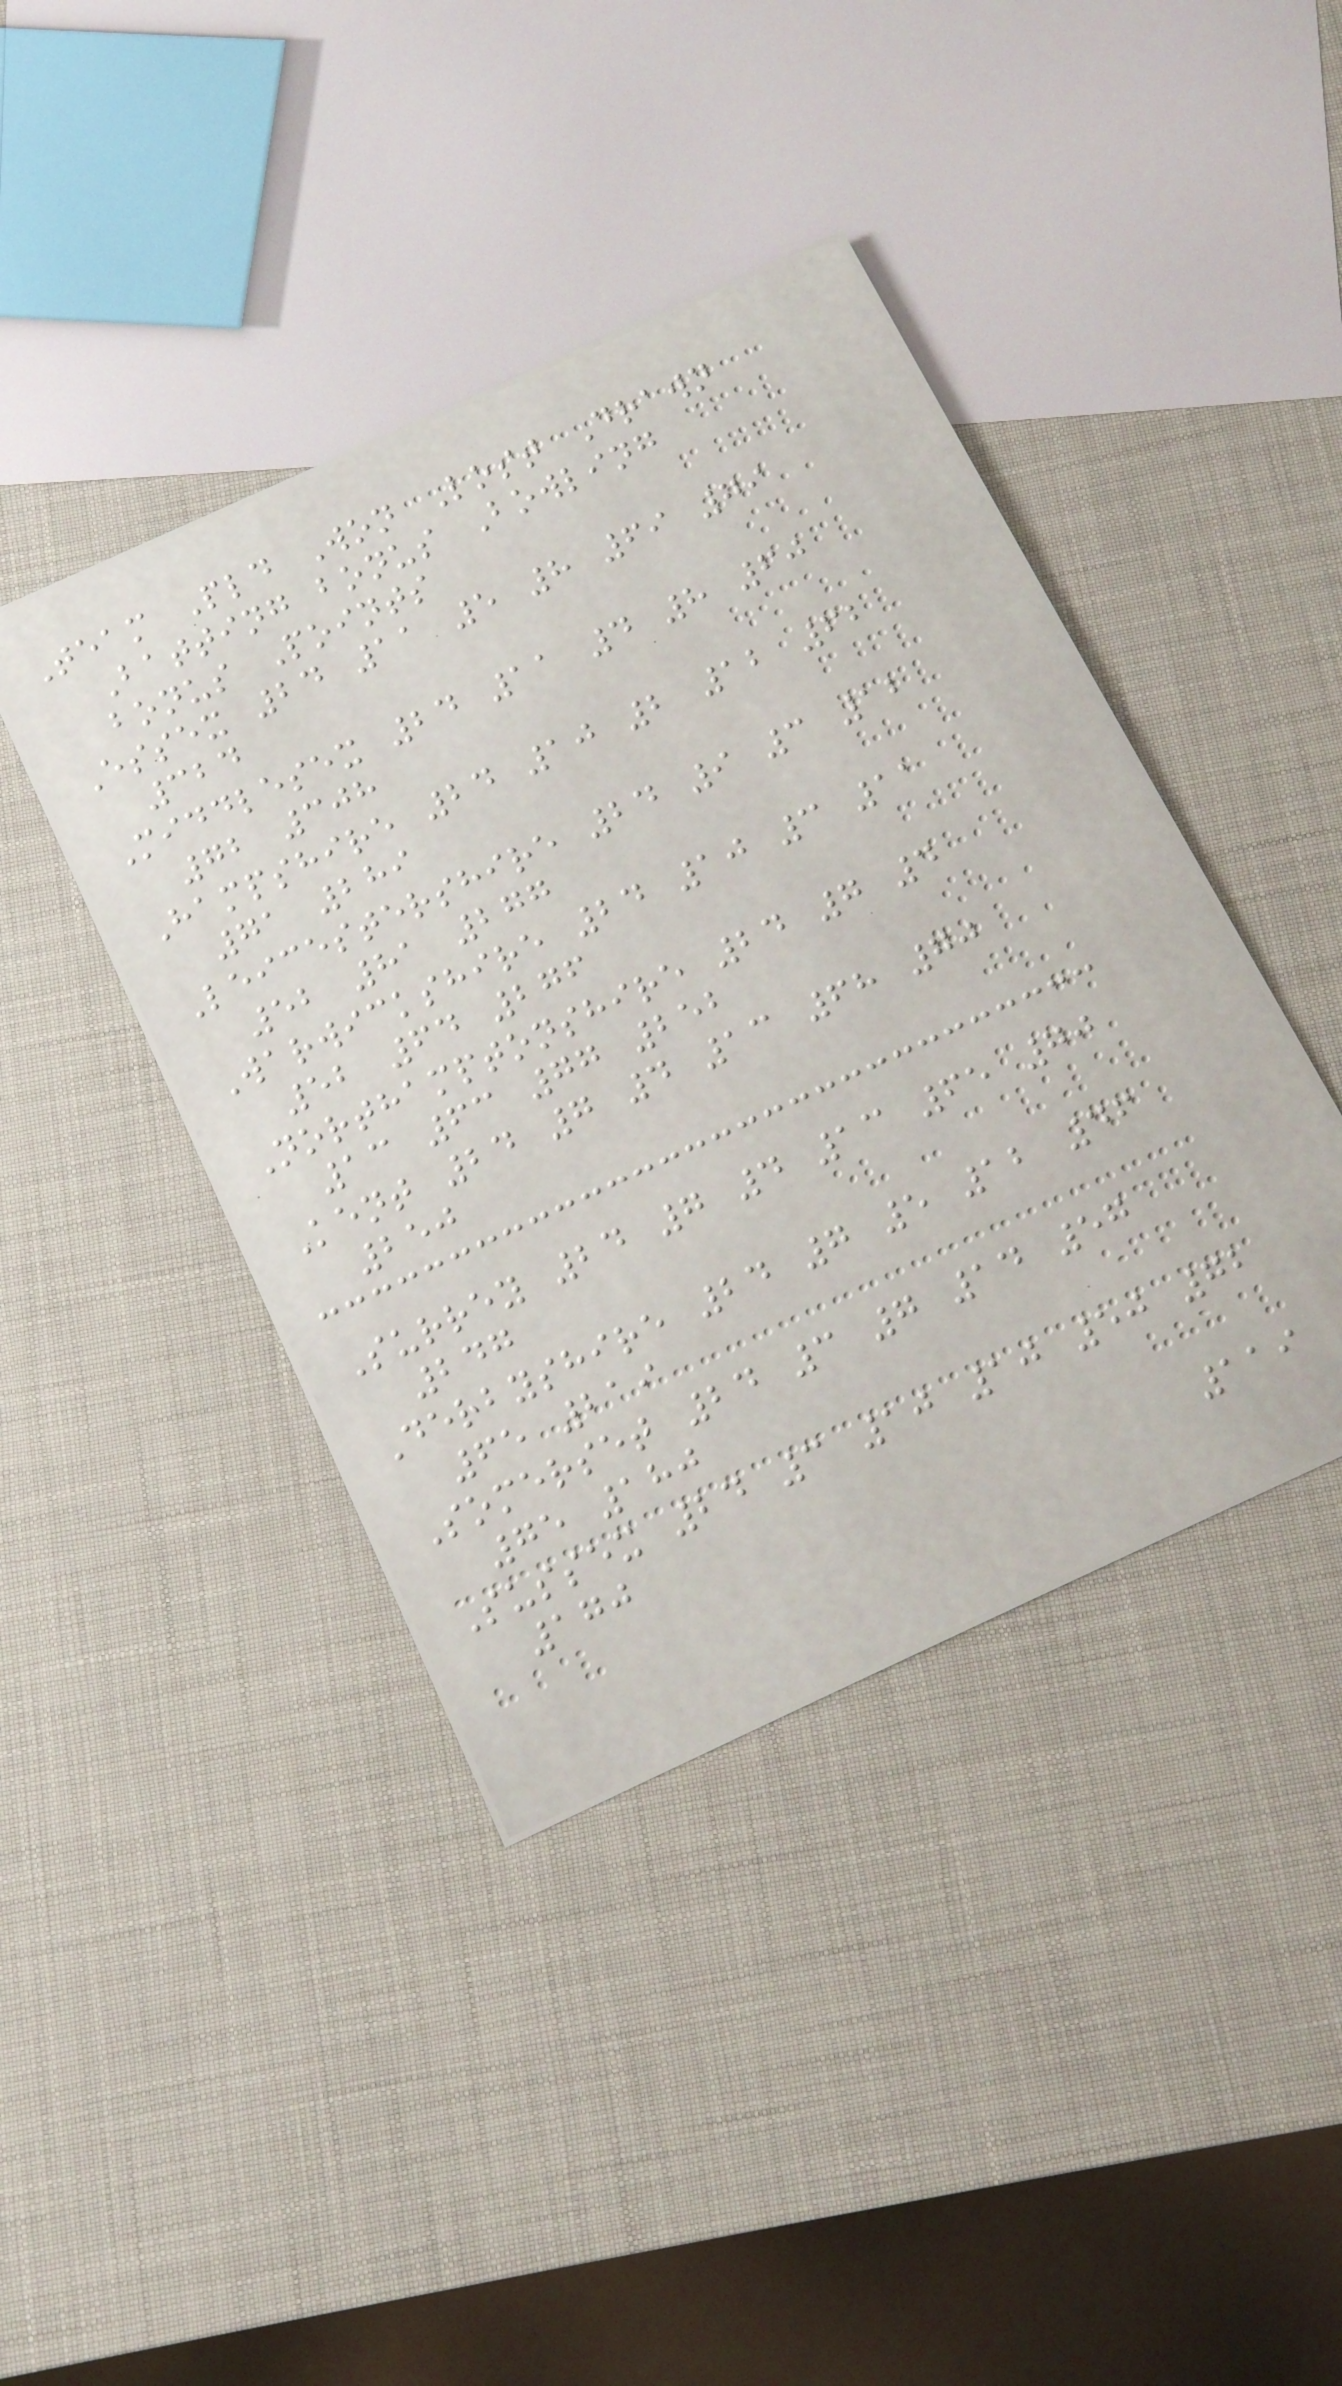Team Pld Won Lost Drawn
Batting bonus Bowling
bonus Points
Essex 24 11 5 8 69 79
324
Middlesex 24 11 4 8 60
72 308
Hampshire 24 10 2 12 62
71 289
Leicestershire 24 9 3 12
52 81 277
Warwickshire 24 10 3 11
52 64 276
Northamptonshire 24 7 4
13 63 77 252
Kent 24 7 4 13 68 70
250
Surrey 24 7 4 13 65 70
247
Derbyshire 24 7 5 12 46
65 219
Somerset 24 3 7 14 57
75 180
Sussex 24 3 10 10 50 72
170
119
